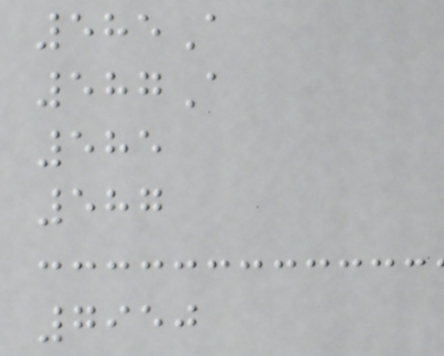585A
587A
585
587
7950
